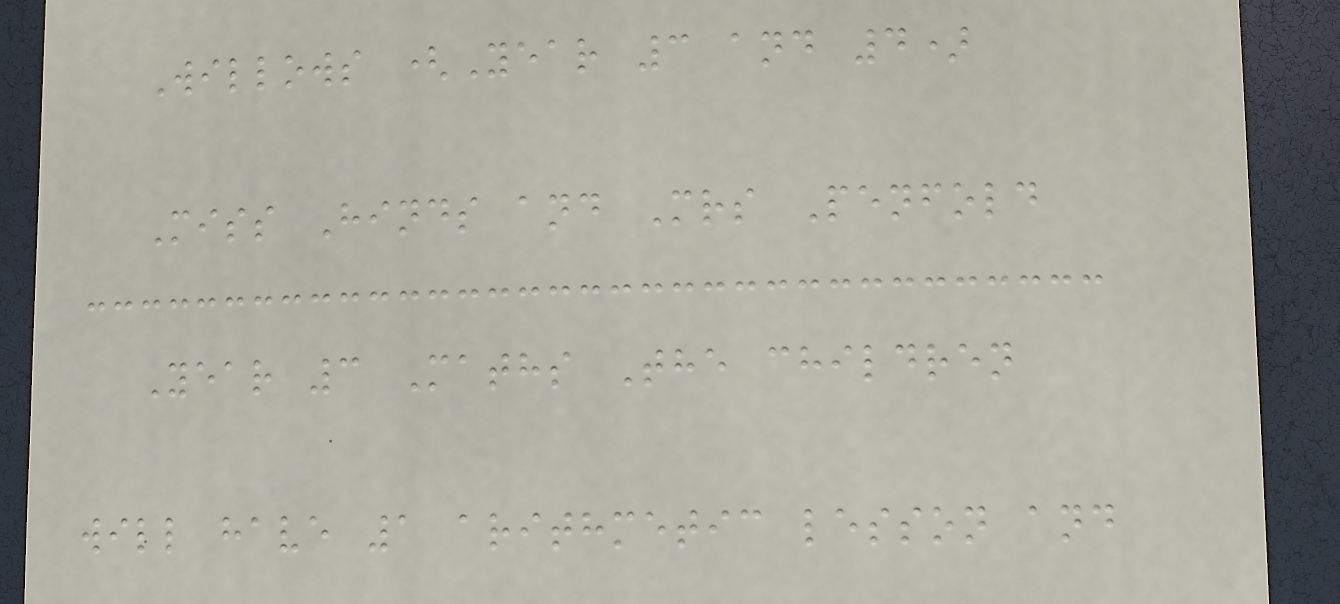Willows (Year 3 and 4)
Miss Hinds and Mrs Penfold
Year 3 Maths The children
will have 1 arithmetic lesson and
